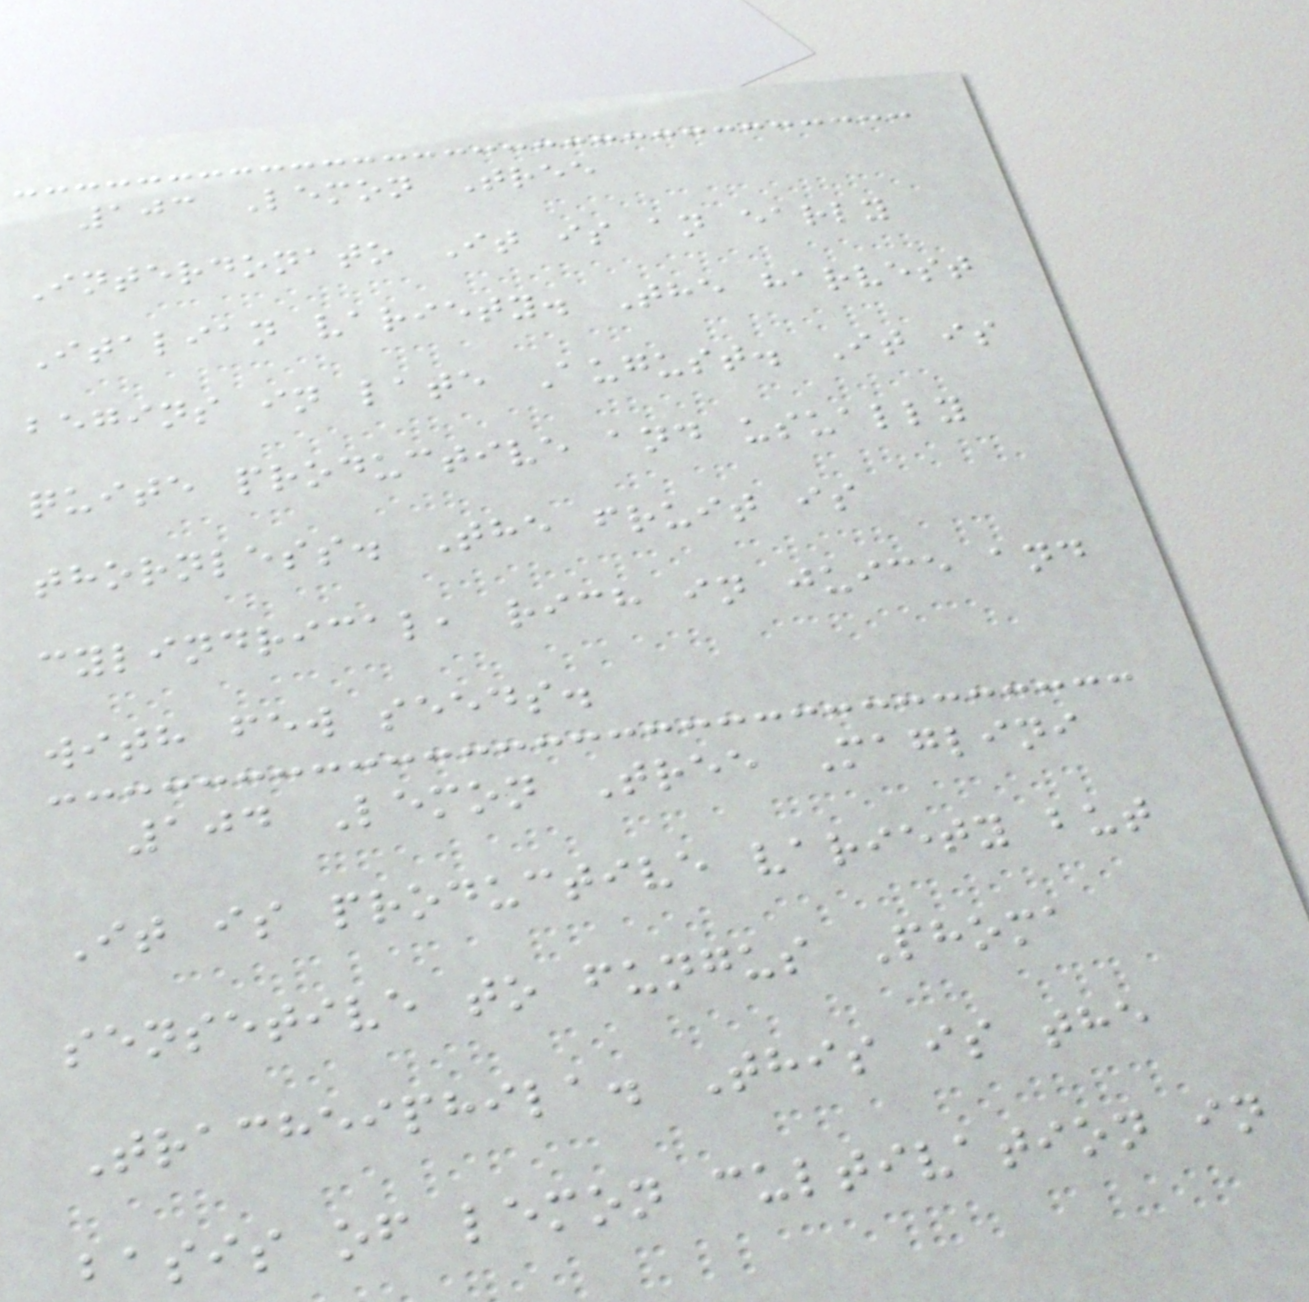103 Lemon Tree
Interdonato It is an early
Italian variety. The harvest
begins in late August. It is
quite productive and usually
thornless. The fruit is
cylindrical, rich in juice and
with few seeds.
104 Lemon Tree Maglini
It is productive variety but
sensetive to fungus Phoma
Tracheiphila. This is the
basis of lemon cultivation in
